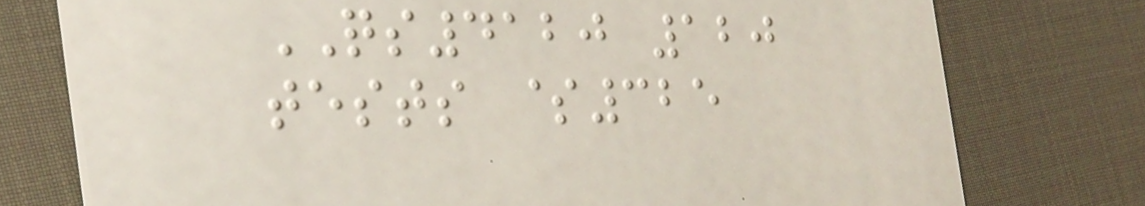QS4120 120
tests $325
